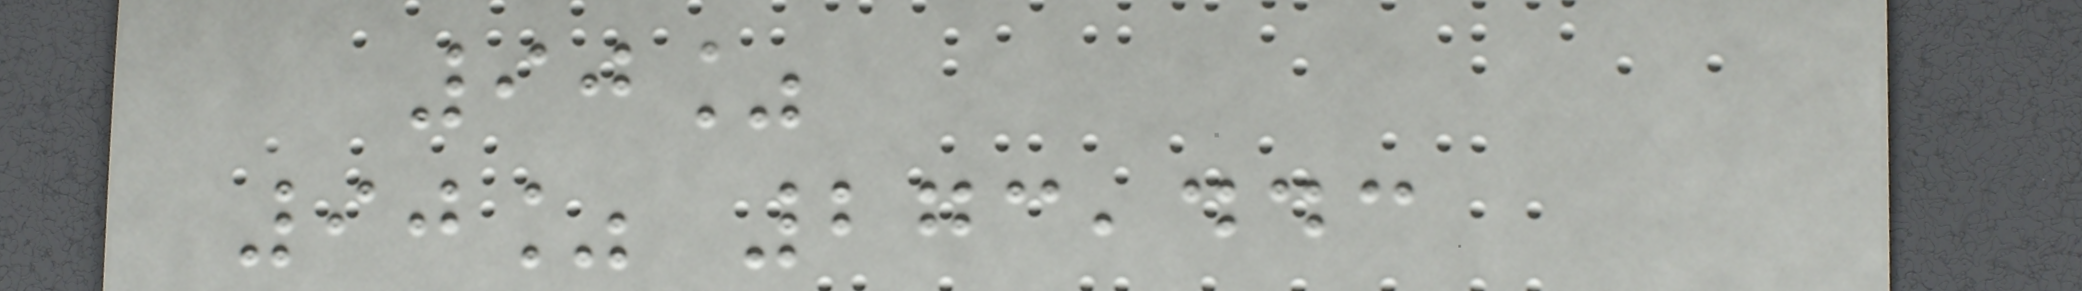90%
90% 273,443
